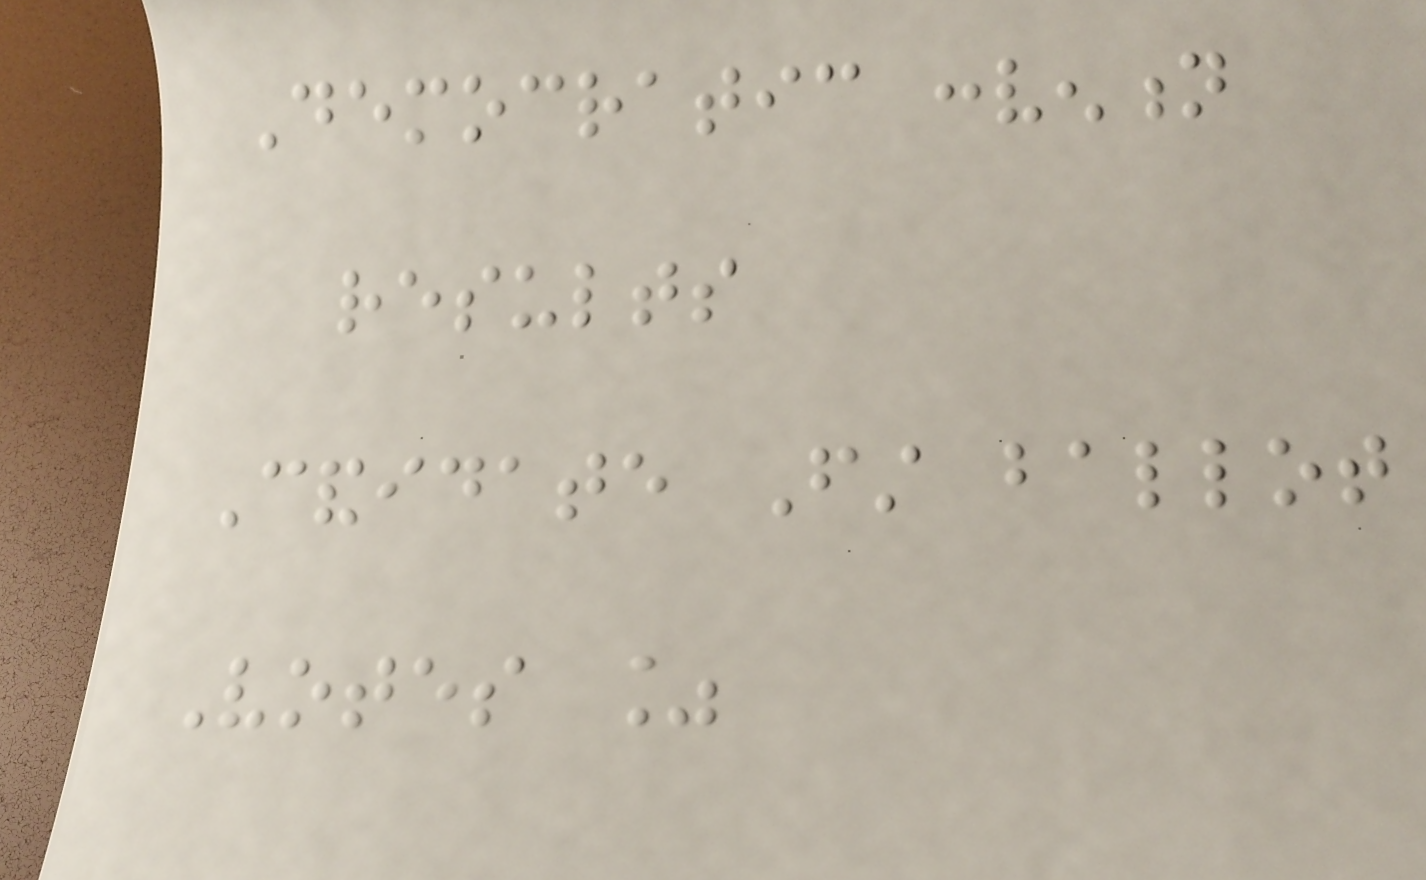Democratic convention
results
Candidate First ballot
Votes %
